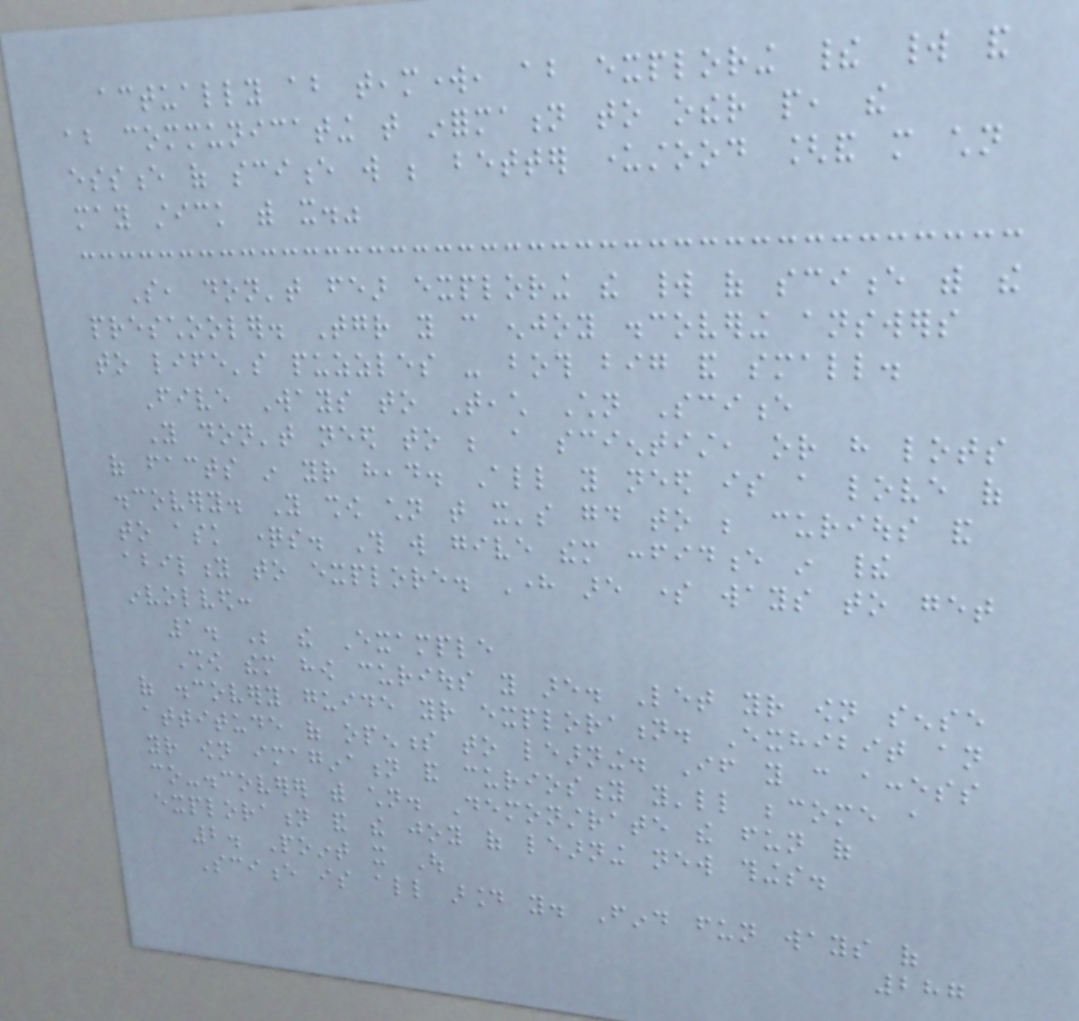actually about teamwork, about exploring their world and
about communicating that information to other people, the
essence of science will be better understood [and more children
may stick with it."
So, don't fear exploring the world of science with the
preschooler. Together you can enjoy discovering answers
to life's puzzles - both big and small.
Five Ways to Teach Children Science
You don't need to be a scientist, or have lots
of facts in your head. All you need is a love of
discovery. You show children that it's good to be curious and
to ask questions. This will give them confidence in their
ability to explore. Here are some ways to get
involved:
1. Be the Example
Show them how curious you are. Let your own sense
of discovery guide your exploration. Exhibit an
attitude of openness to learning. If you can access
your own imagination and curiosity you'll become a
co-discoverer with children. Demonstrate the fun of
exploration and the joy of learning new things.
2. Point it Out
Science is all around you. Find fun ways of
287
